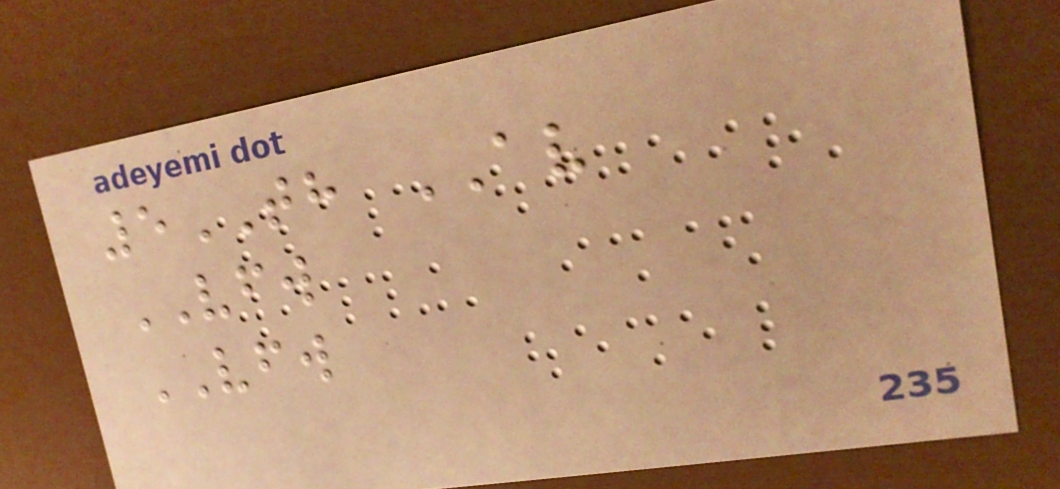5TH AV
VFW
VFW
